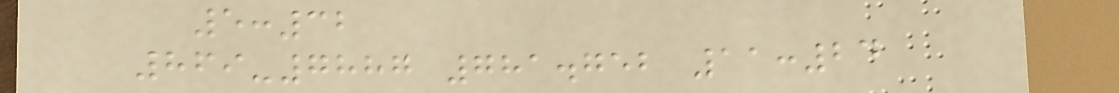5:32
869-7887 781.752 11:24
